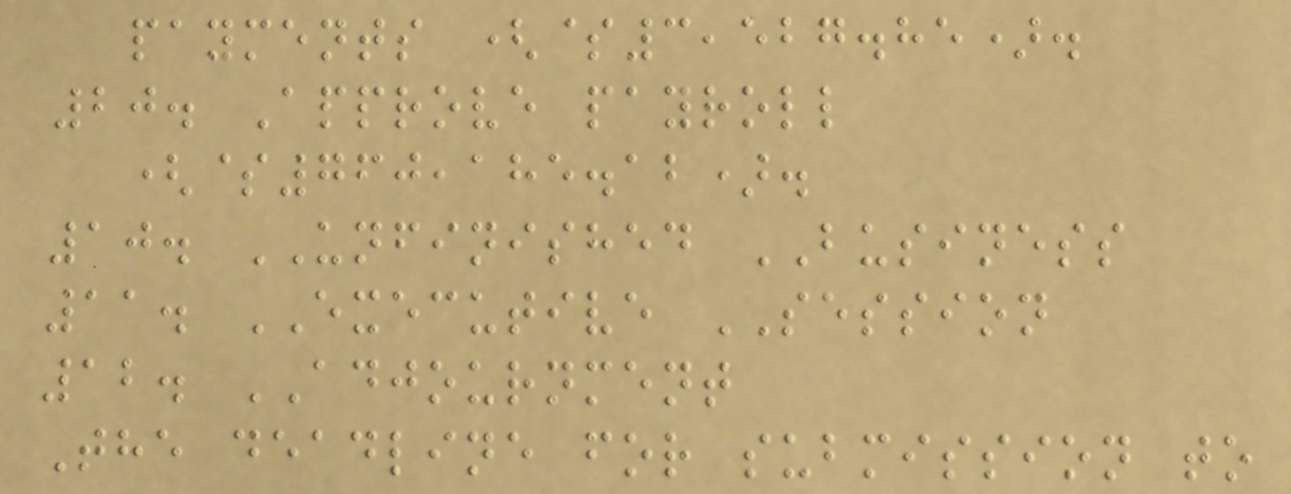payments ($3,527.85).
20. Approve payroll
($760,185.12).
10. UNFINISHED BUSINESS
11. EXECUTIVE SESSION
12. ADJOURNMENT
The deadline for submission to
